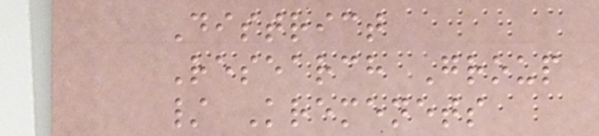District
Research Group
/ Kremenets
